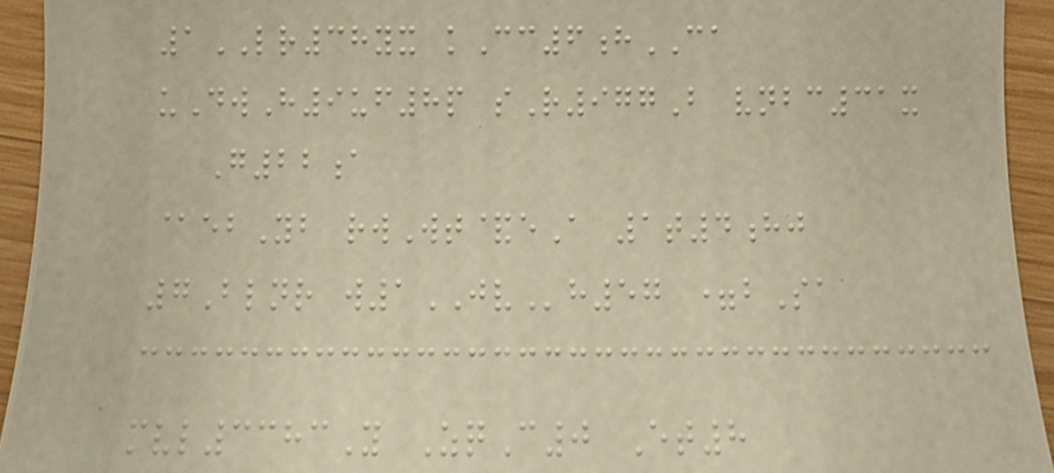1LR38yx kCc6hCA
uDwH9uf8p sR977B vnbc31x
G22a
@ebYb rwWt&eA 1t4hj
7Blnr w1JVh57 =bSa
mvl3383Y ZqC0 Et8
